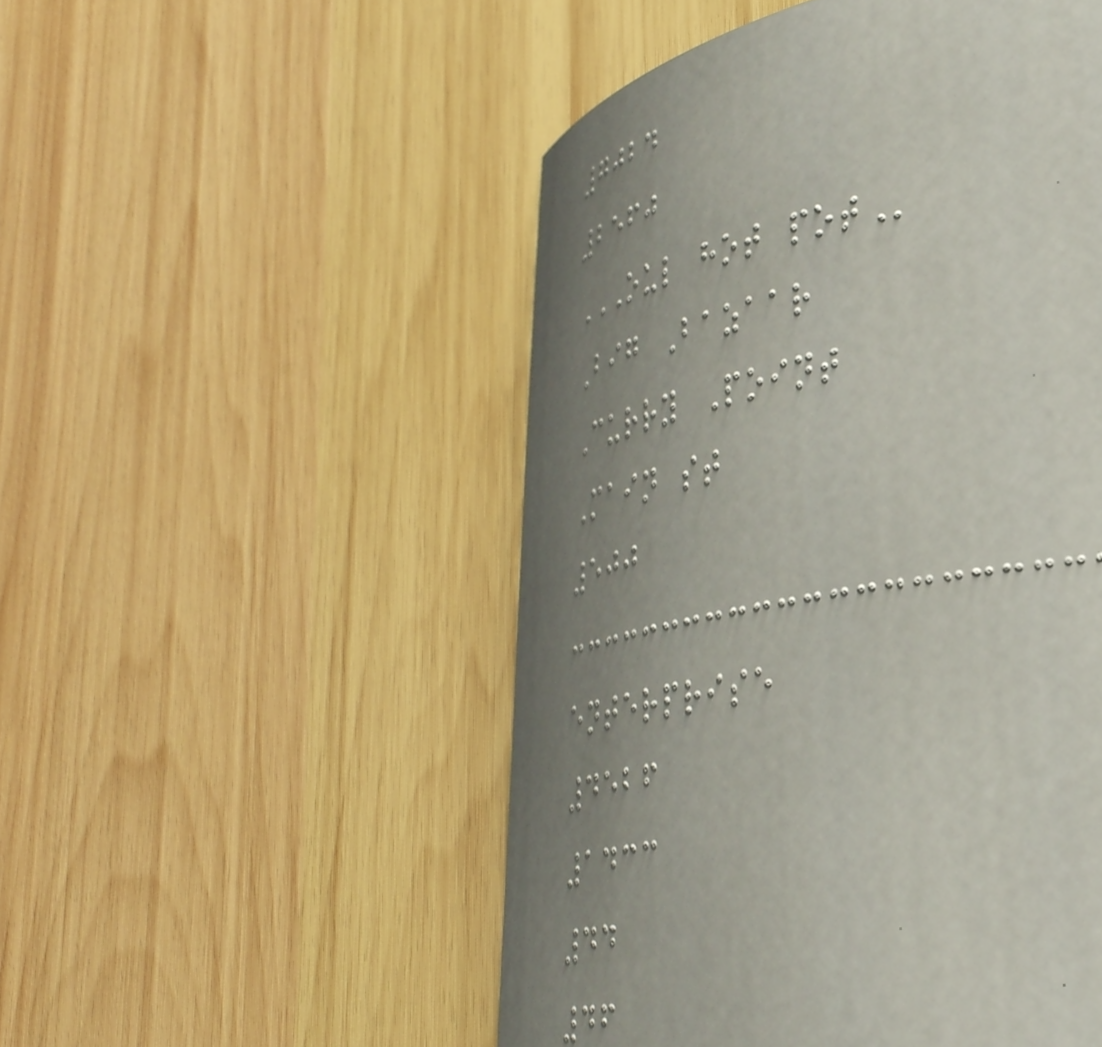7024
2560
OUL HOT POT
Big Bazaar
Curry Point
Main st
500
enterprise
4526
1433
44
46
